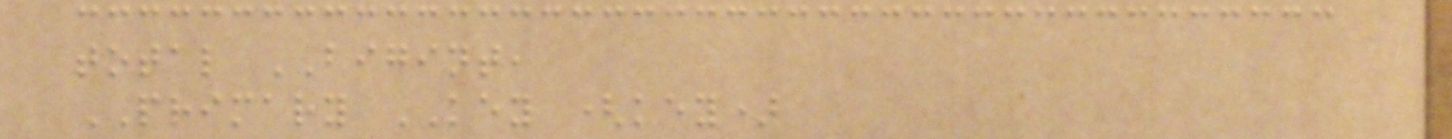total BIGINT,
PRIMARY KEY (key)
